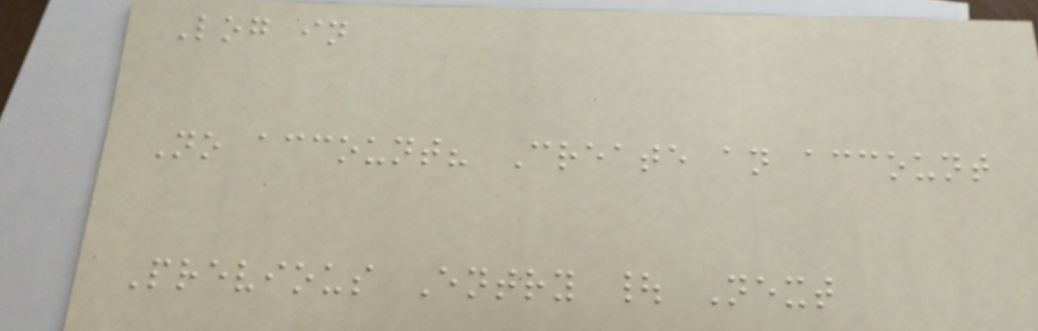Log in
No account? Create an account
Previous Entry | Next
